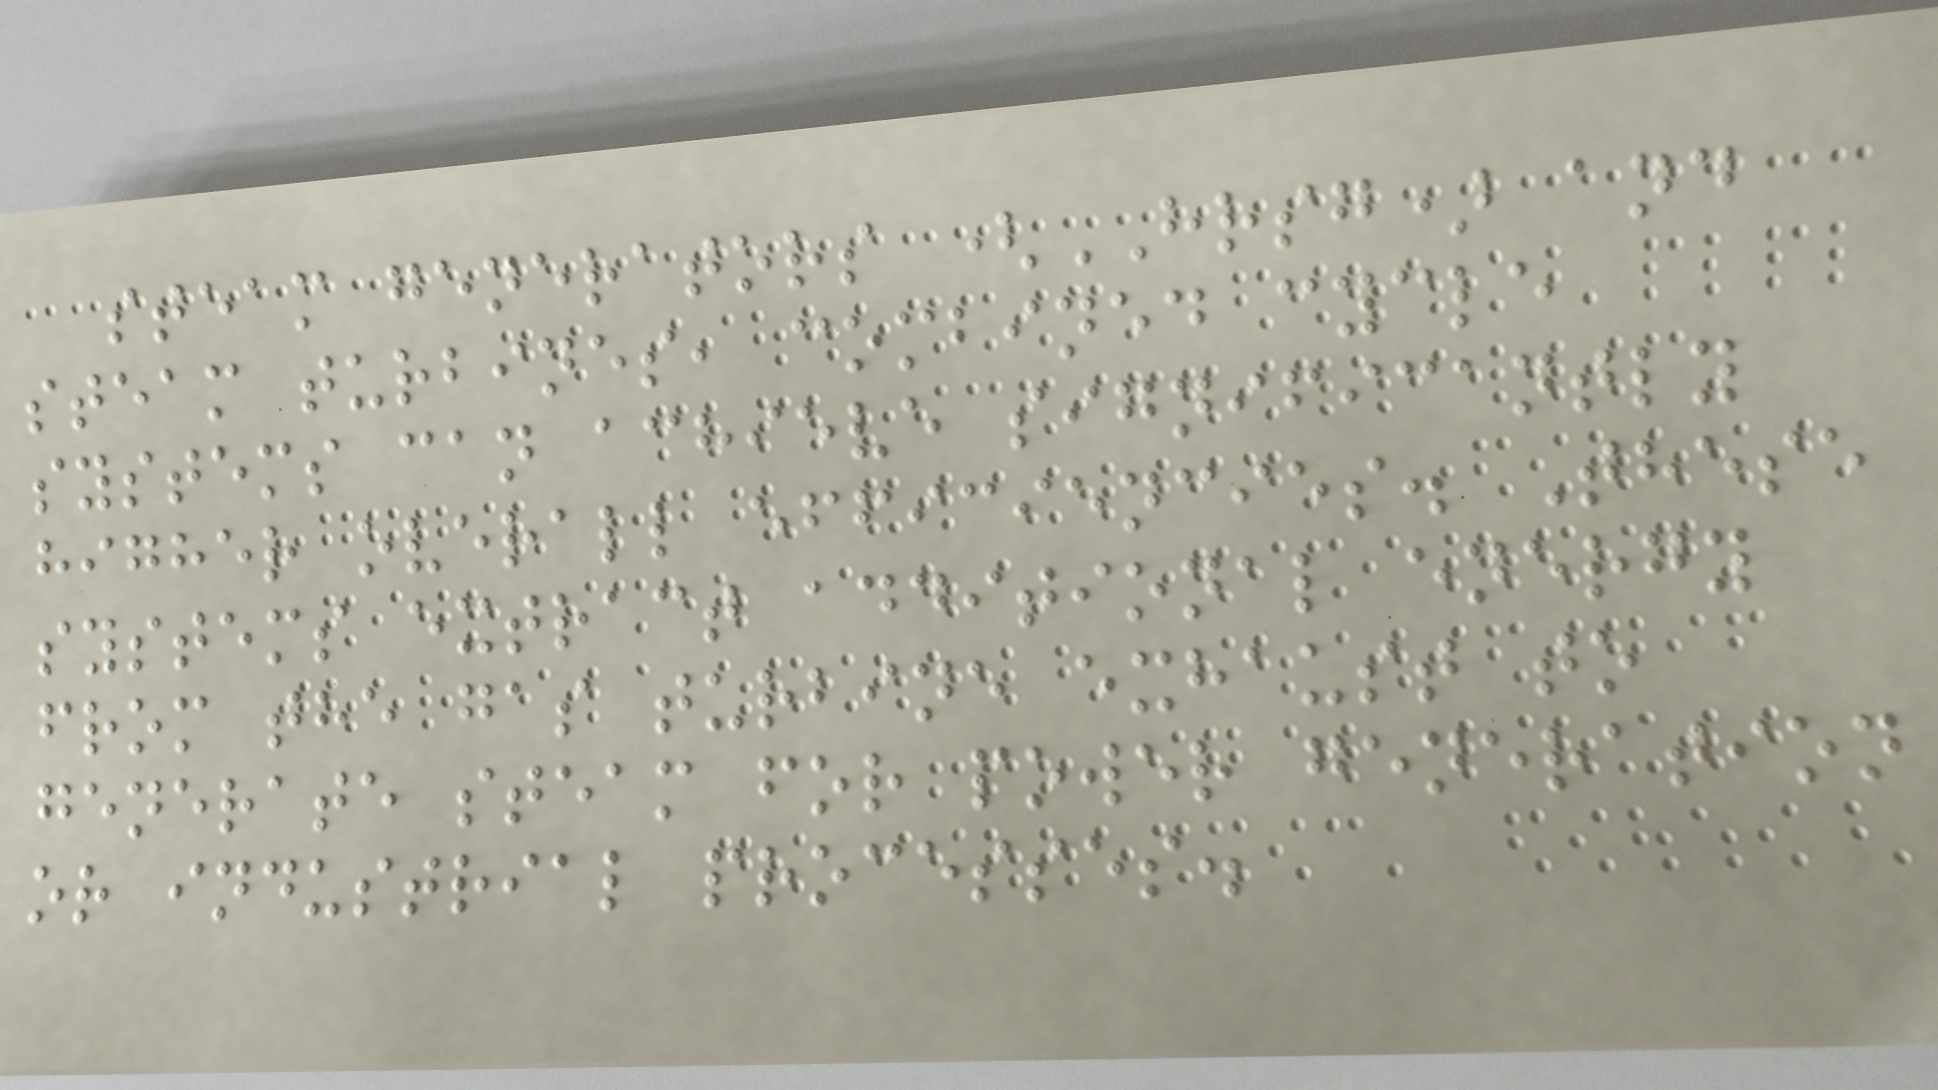steam generators (HRSG) and
steam turbines, combined cycle
systems can achieve significantly
higher overall efficiencies. These
systems extract additional energy
from the gas turbine exhaust to
generate steam for power generation
or industrial processes.
